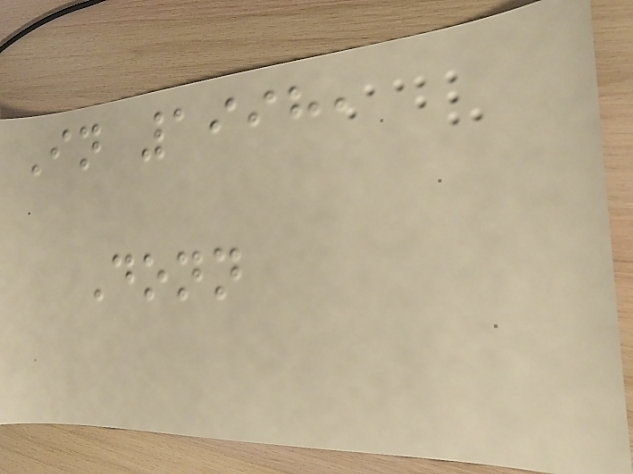In 1998,
Donn
